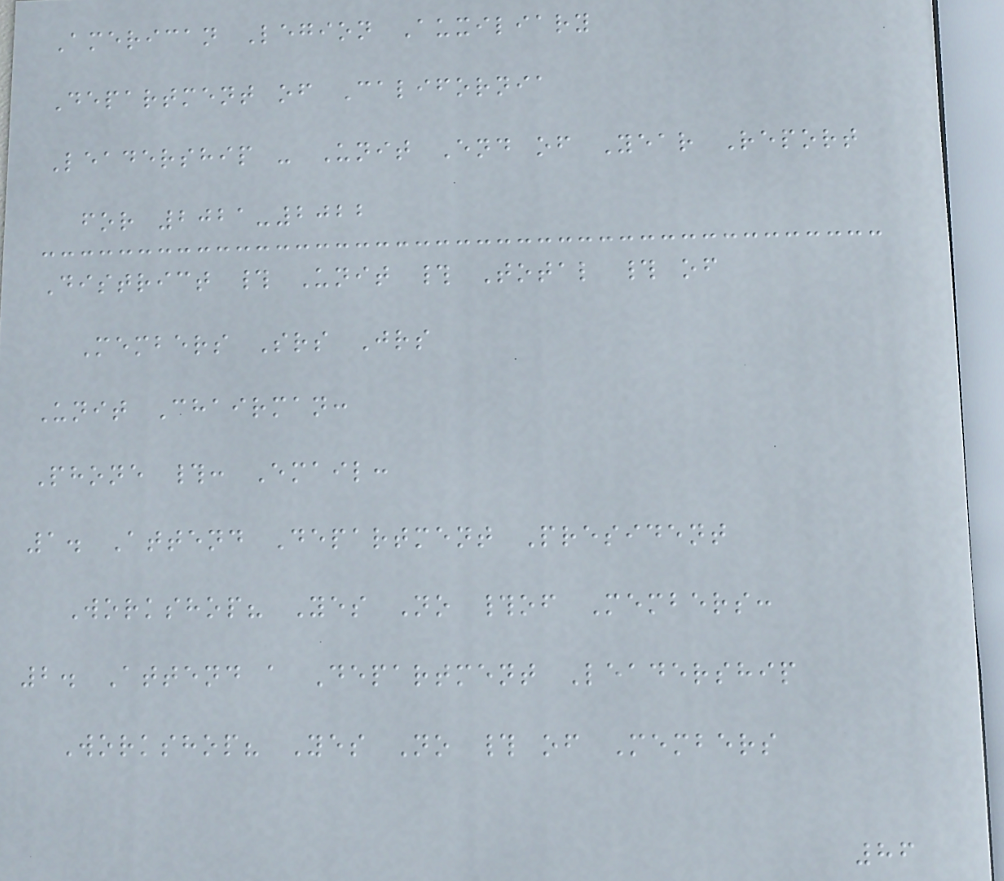American Legion Auxiliary
Department of California
Leadership - Unit End of Year Report
for 2021-2022
District # Unit # Total # of
Members Srs Jrs
Unit Chairman:
Phone #: Email:
1. Attend Department President
Workshop? Yes No #of Members:
2. Attend a Department Leadership
Workshop? Yes No # of Members
86
